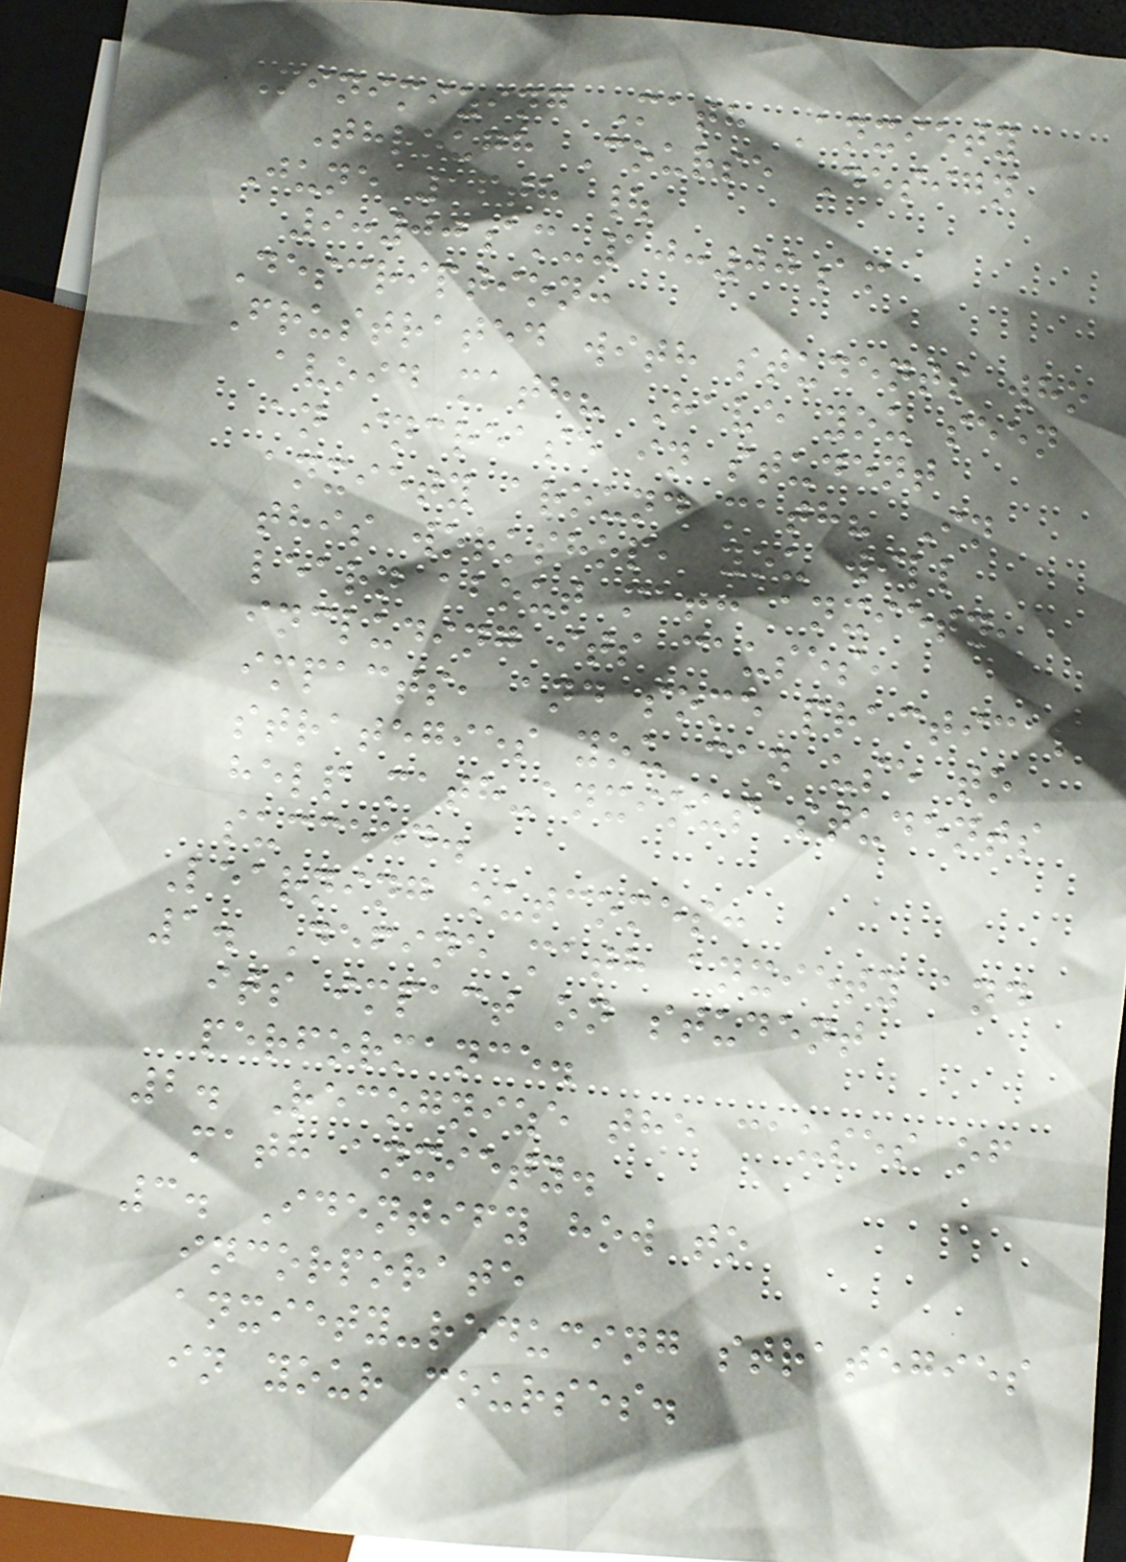Minimizing Math Anxiety
Through Course Design
June 16th |
9:00am-10:00am
Description:
Frustrated with students who
avoid math? Have you seen
an increase in student
anxiety around math? In
this workshop, you will
learn about math anxiety,
including its causes,
impacts, and some practical
strategies you can use to
help math-anxious students
succeed.
Learning outcomes:
1. Define math anxiety and
its impact on student
performance.
2. Recognize the causes of
math anxiety.
3. Identify how to
incorporate
anxiety-reducing strategies
in your courses.
